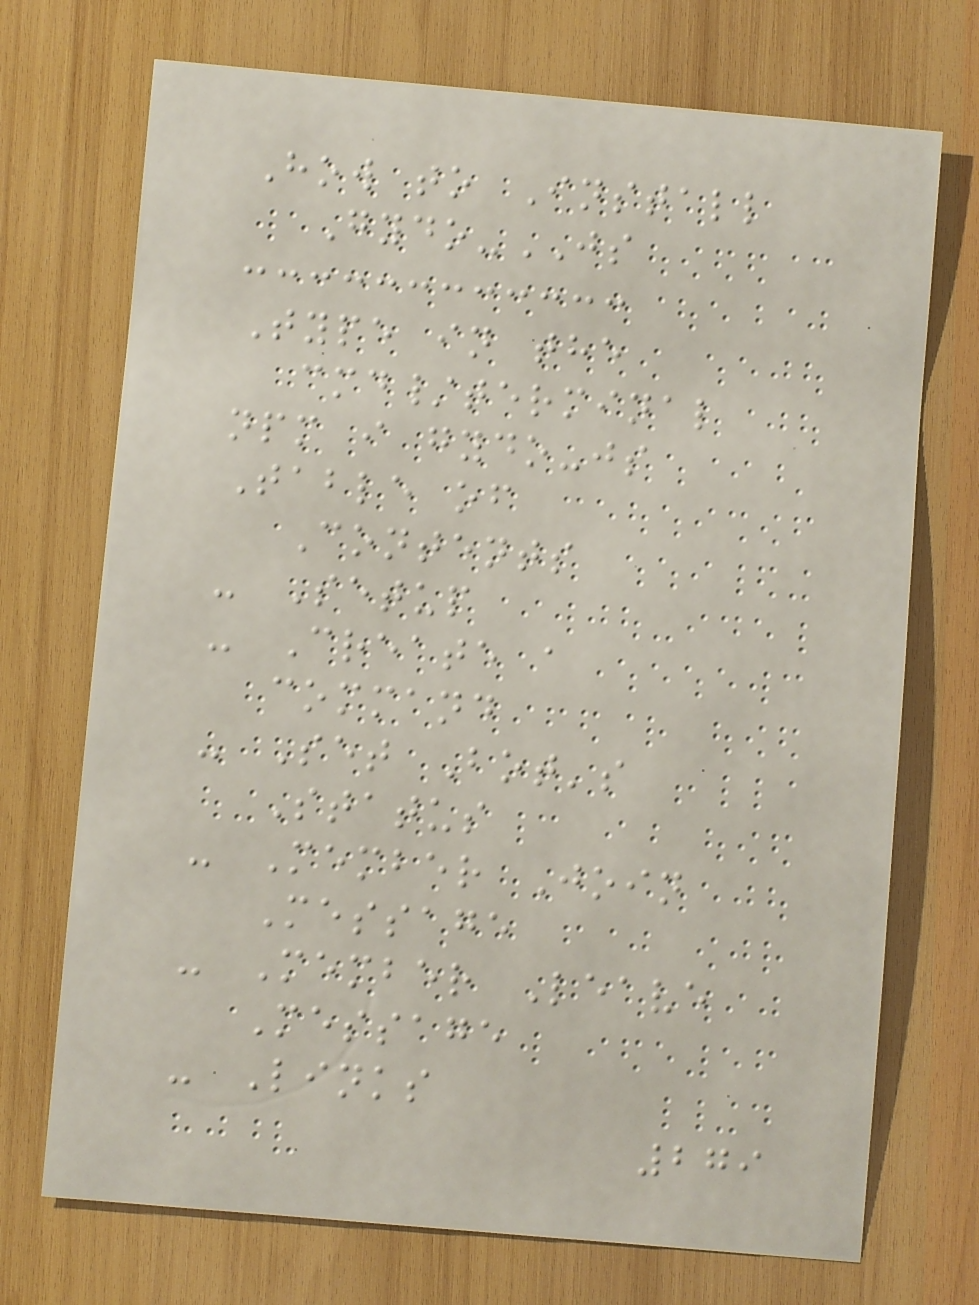How to Install
Gydo-JS
Type in the
cmd/terminal
npm i gydo-js
Table of
Contents
- Setup
- Create a
command
- Set Bot's
Status
- Member Join
Message
- Member Leave
Message
- Links
279
